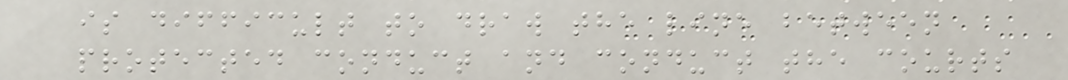is difficult to draw the line between
protected conduct and conduct the courts
